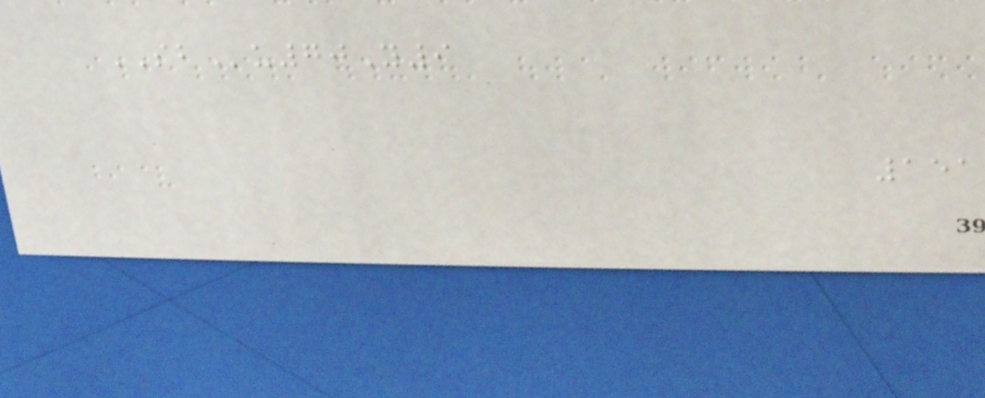SBu70Y9
151
